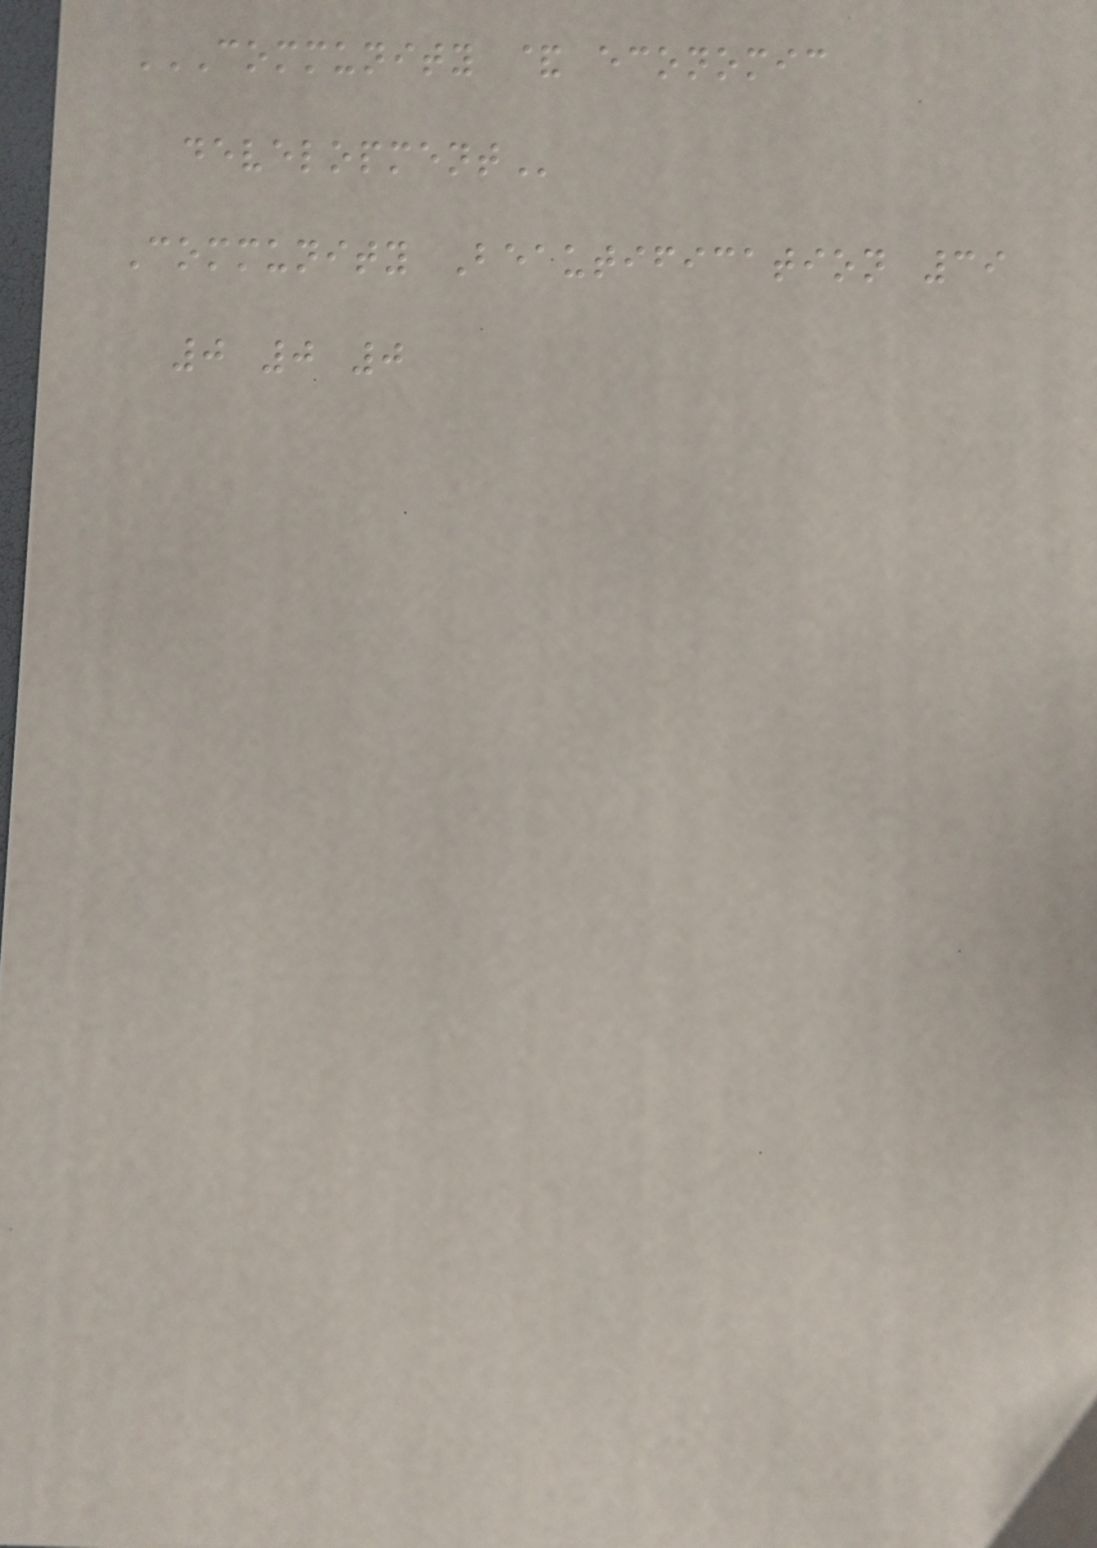COMMUNITY & ECONOMIC
DEVELOPMENT
Community Beautification 39
0 0 0
